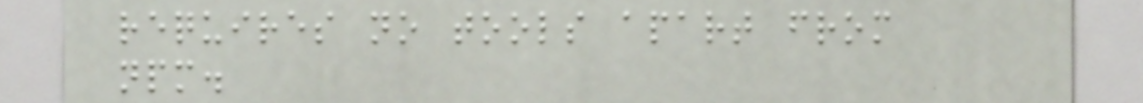requires no tools apart from
npm.
